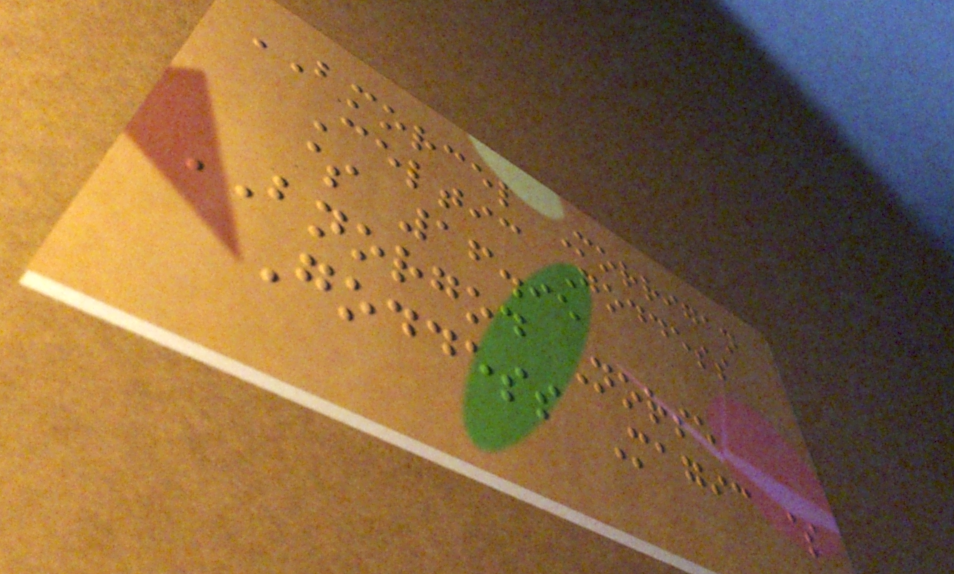BMORCEL Morrigan
Celtic Goddess
$ 16.95
BNORGOD Norse
Goddess Magic $
